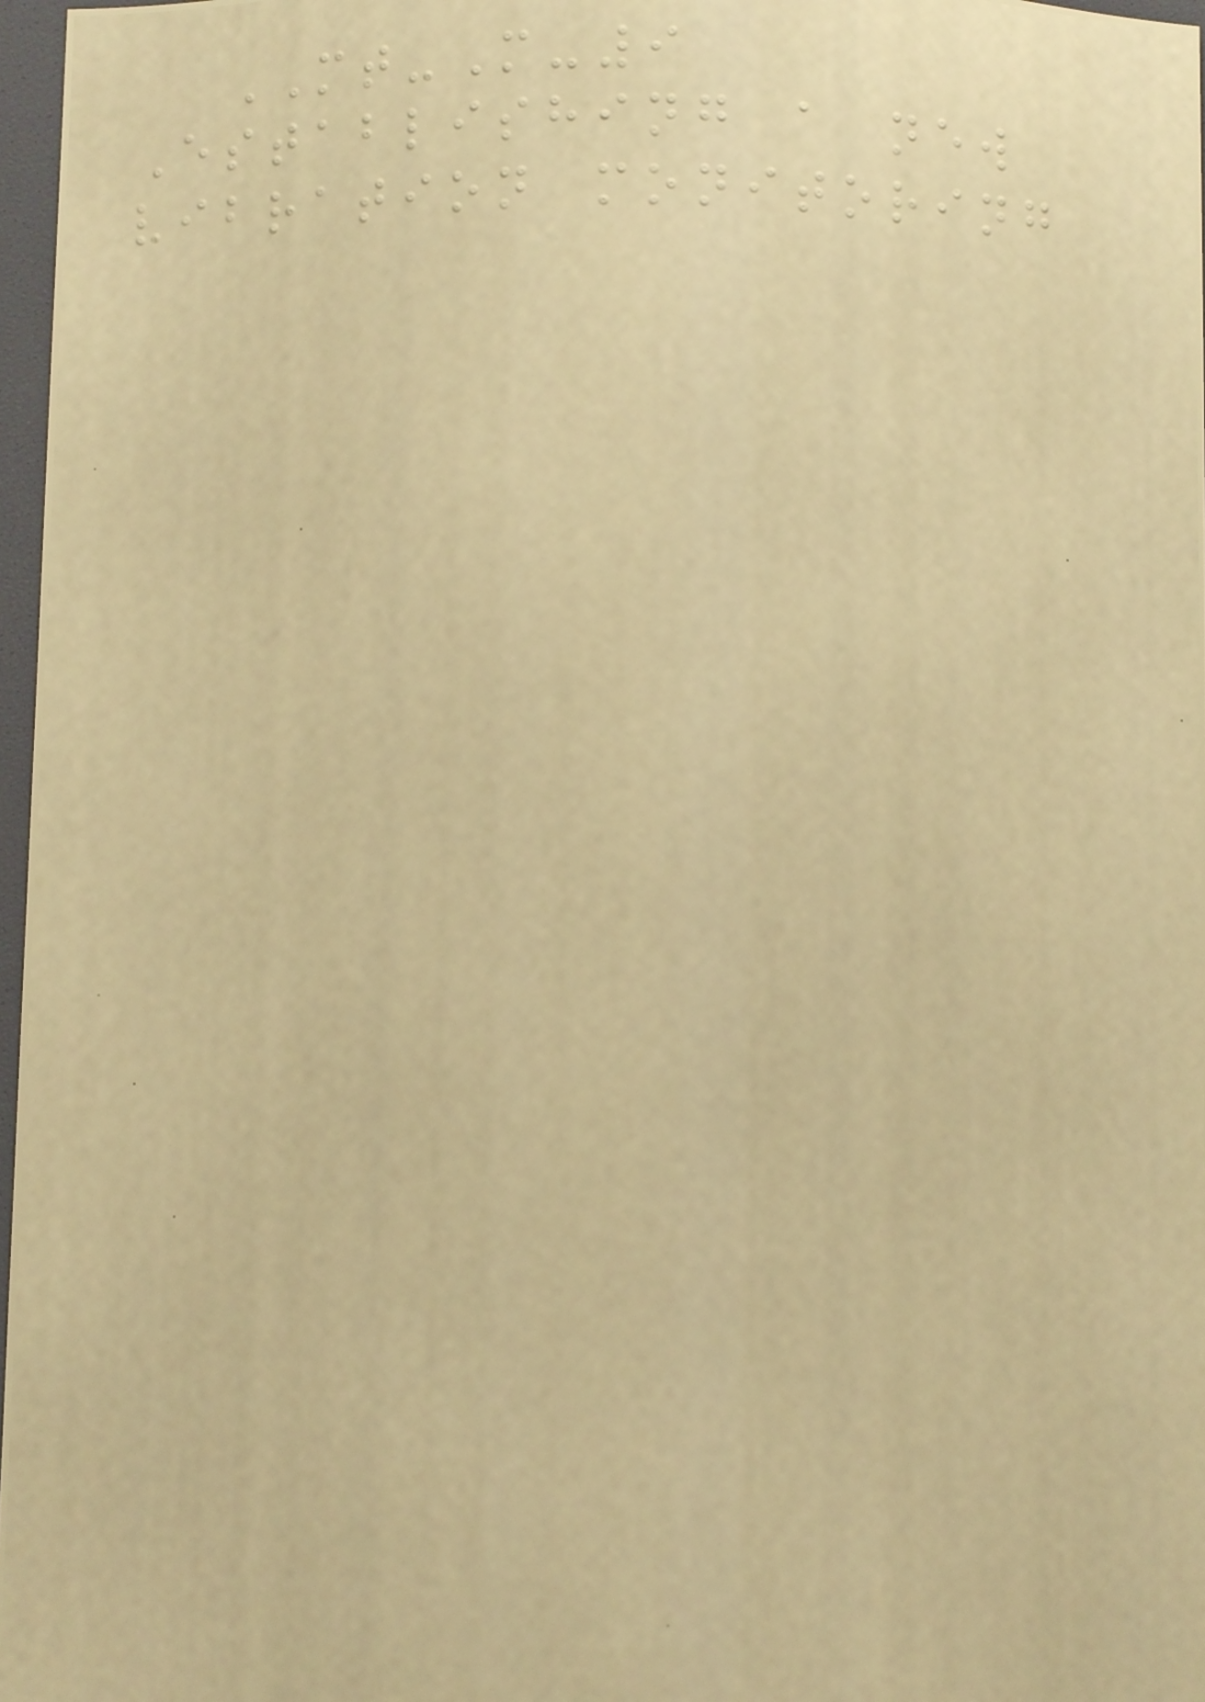MT-M-9
Establishing a new
vibration monitoring
